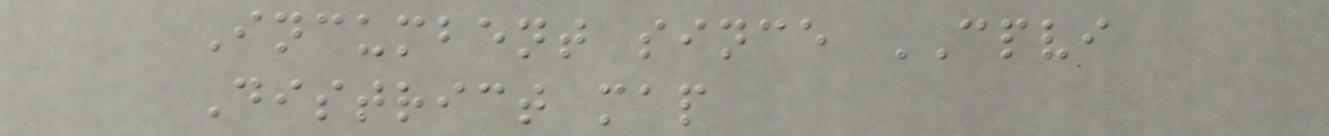Incumbent since CPVI
District map
